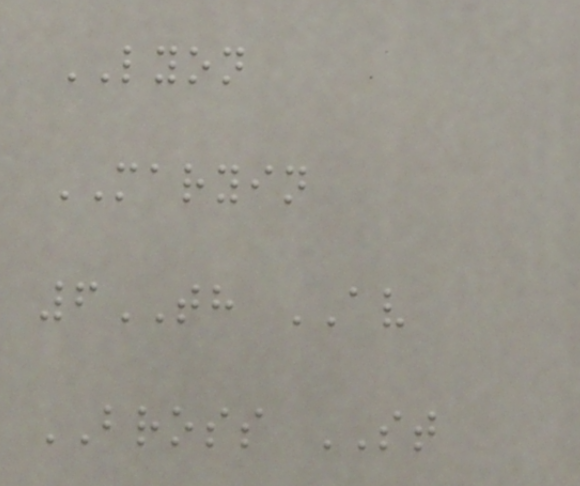LYON
MARYIN
6TH AV
BROSS ST
